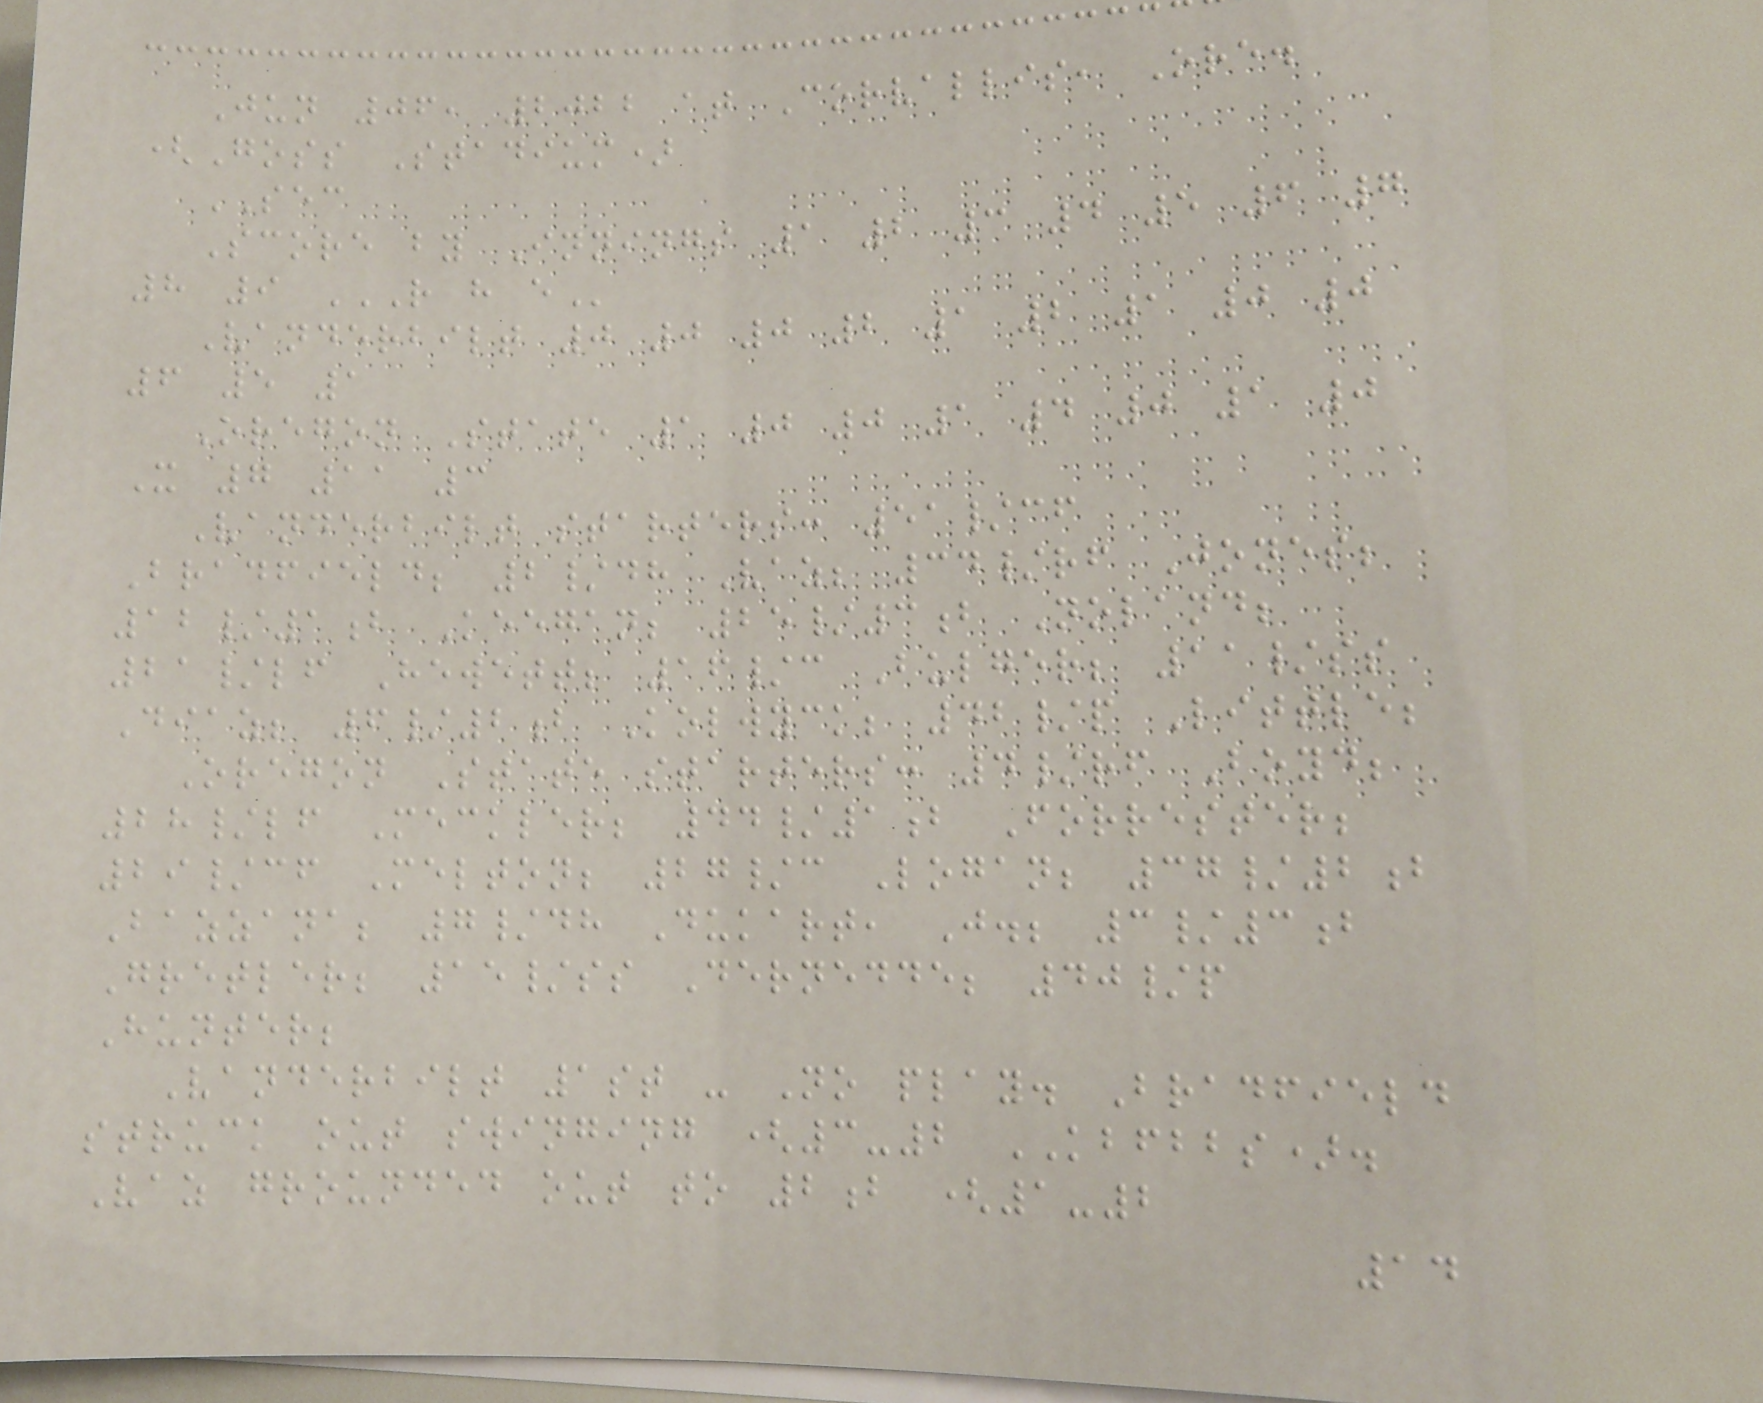Jun 06, 2022 at Corvallis, Ore.
(Goss Stadium)
SEC
Score by Innings 1 2 3 4 5 6 7
8 9 R H E
Vanderbilt 0 0 0 2 1 2 1 0 0
6 5 1
Oregon State 1 0 0 1 4 0 1 0
X 7 11 3
Vanderbilt starters: 51/cf
Bradfield; 2/dh Vaz; 34/rf Jones;
12/1b Keegan; 25/3b Noland;
21/lf Hewett; 16/c Bulger; 11/ss
Diaz; 6/2b Kolwyck; 42/p Little;
Oregon State starters: 4/rf Boyd;
28/lf Meckler; 44/1b Forrester;
29/cf Melton; 27/c Logan; 37/2b
Bazzana; 7/dh Dukart, J.; 3/3b
Gretler; 15/ss Dernedde; 40/p
Hunter;
Vanderbilt 1st - No play. Bradfield
struck out swinging (3-2 KBFBBS).
Vaz grounded out to 2b (1-2
14
